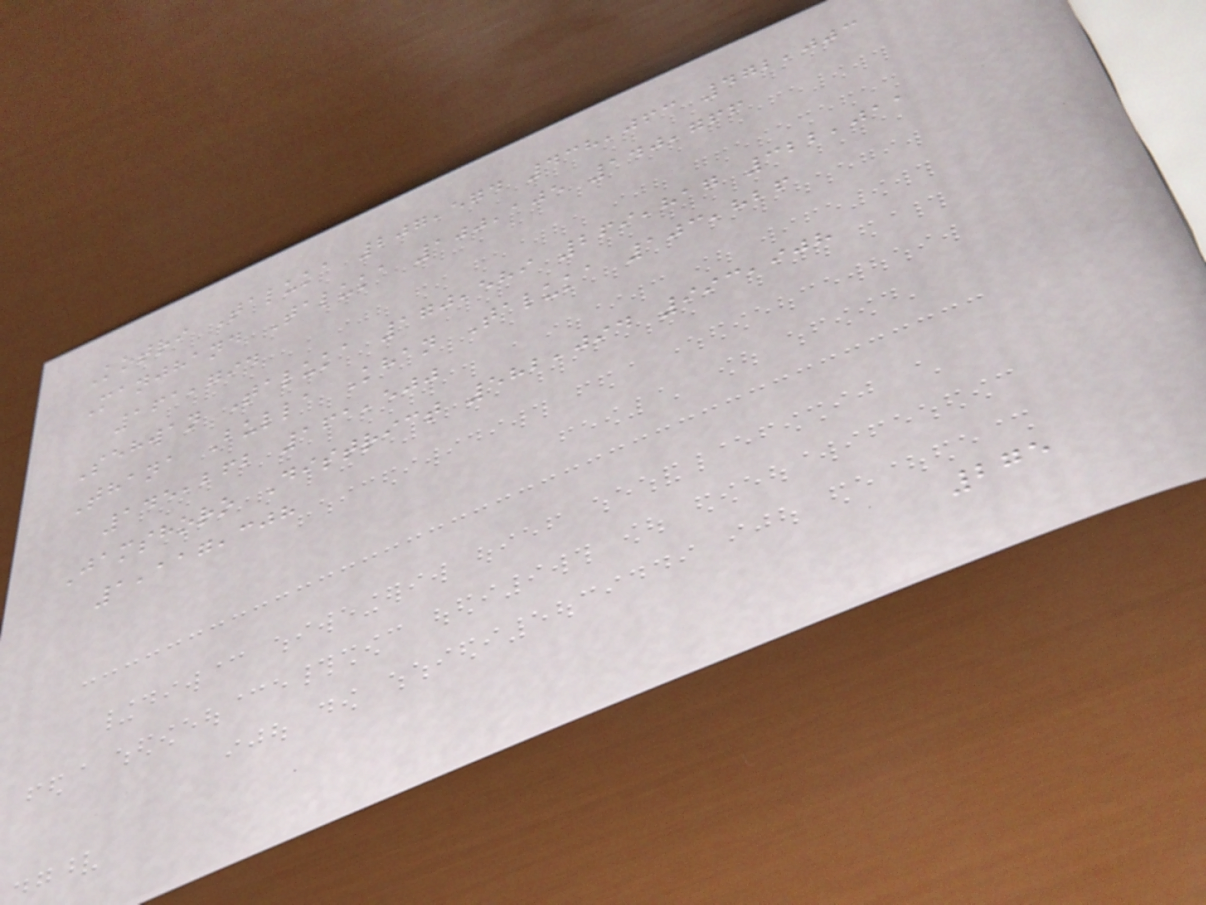Kotri Taluka 207,574 438,063 472,003
Manjhand Taluka 100,105 140,766
161,794
Sehwan Taluka 170,589 269,817 322,011
Thana Bulla Khan Taluka 103,826
145,262 161,500
Jamshoro District 582,094 993,908
1,117,308
275
